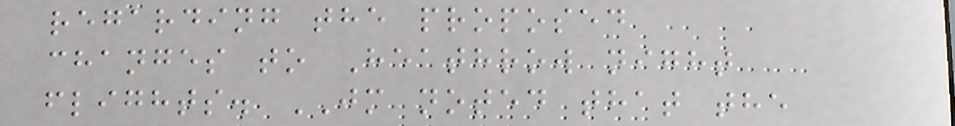regarding the proposed
changes to Heathrow night
flights. JM noted that the
